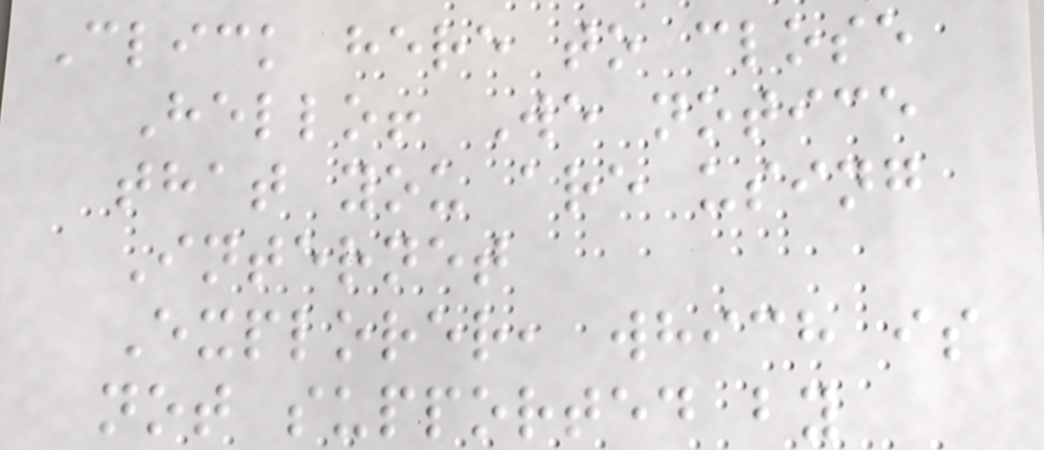Click here to close
Hello! We notice
that you are using
Internet
Explorer, which is
not supported by
